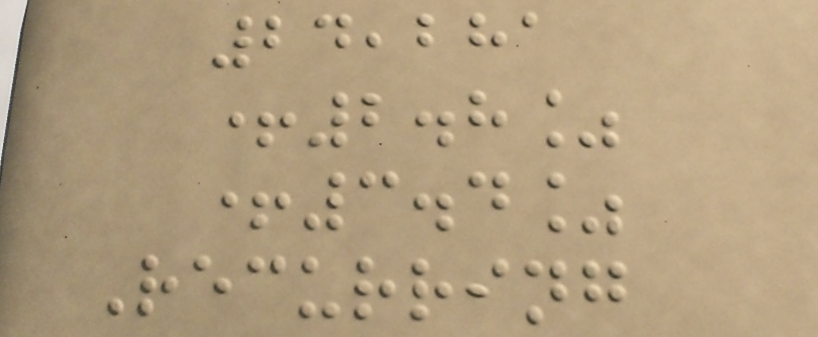24,281
+2.8%
+3.4%
Recurring
